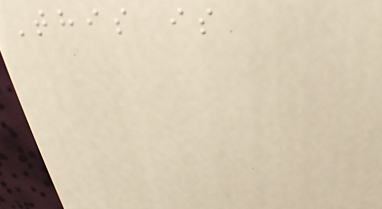This is
